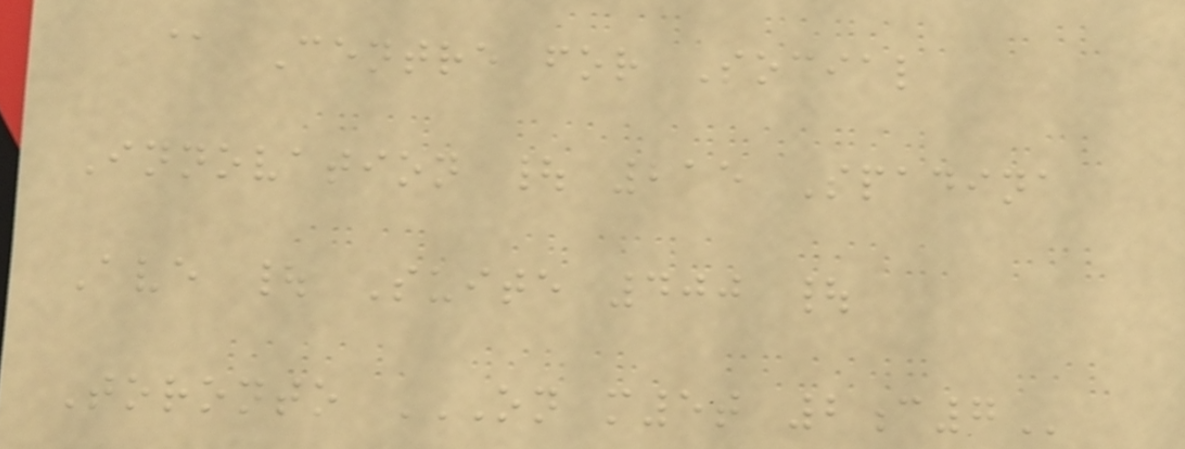@ Centre for Social
Innovation | 215 Spadina
Ave | Suite 400 |
Toronto ON M5T 2C7
